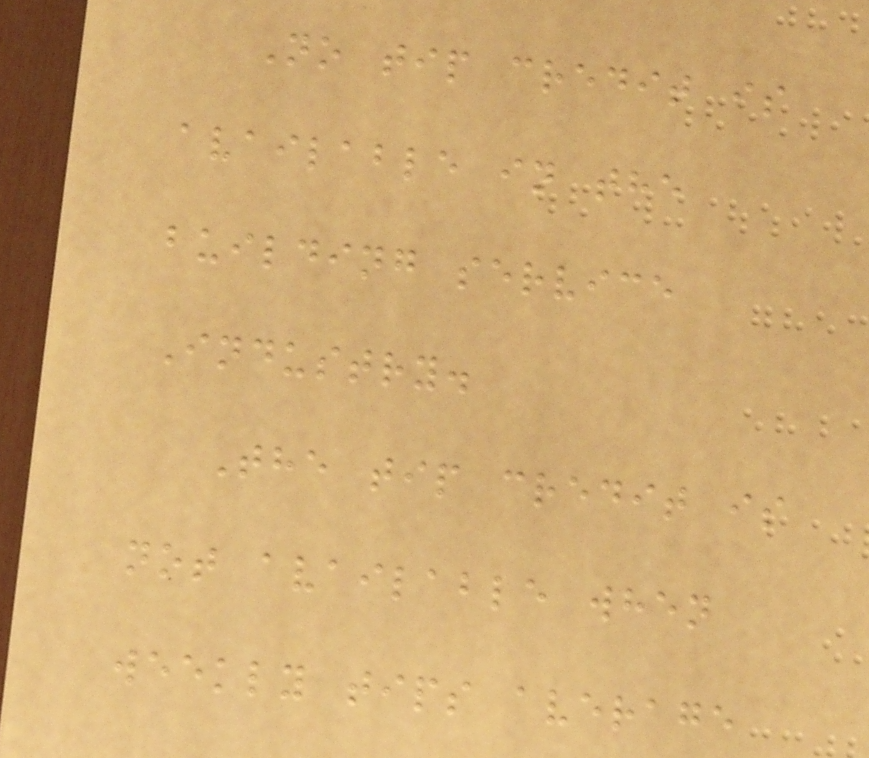No tip credit is
available in the
building service
Industry.
The tip credit is
not available when
weekly tips average
